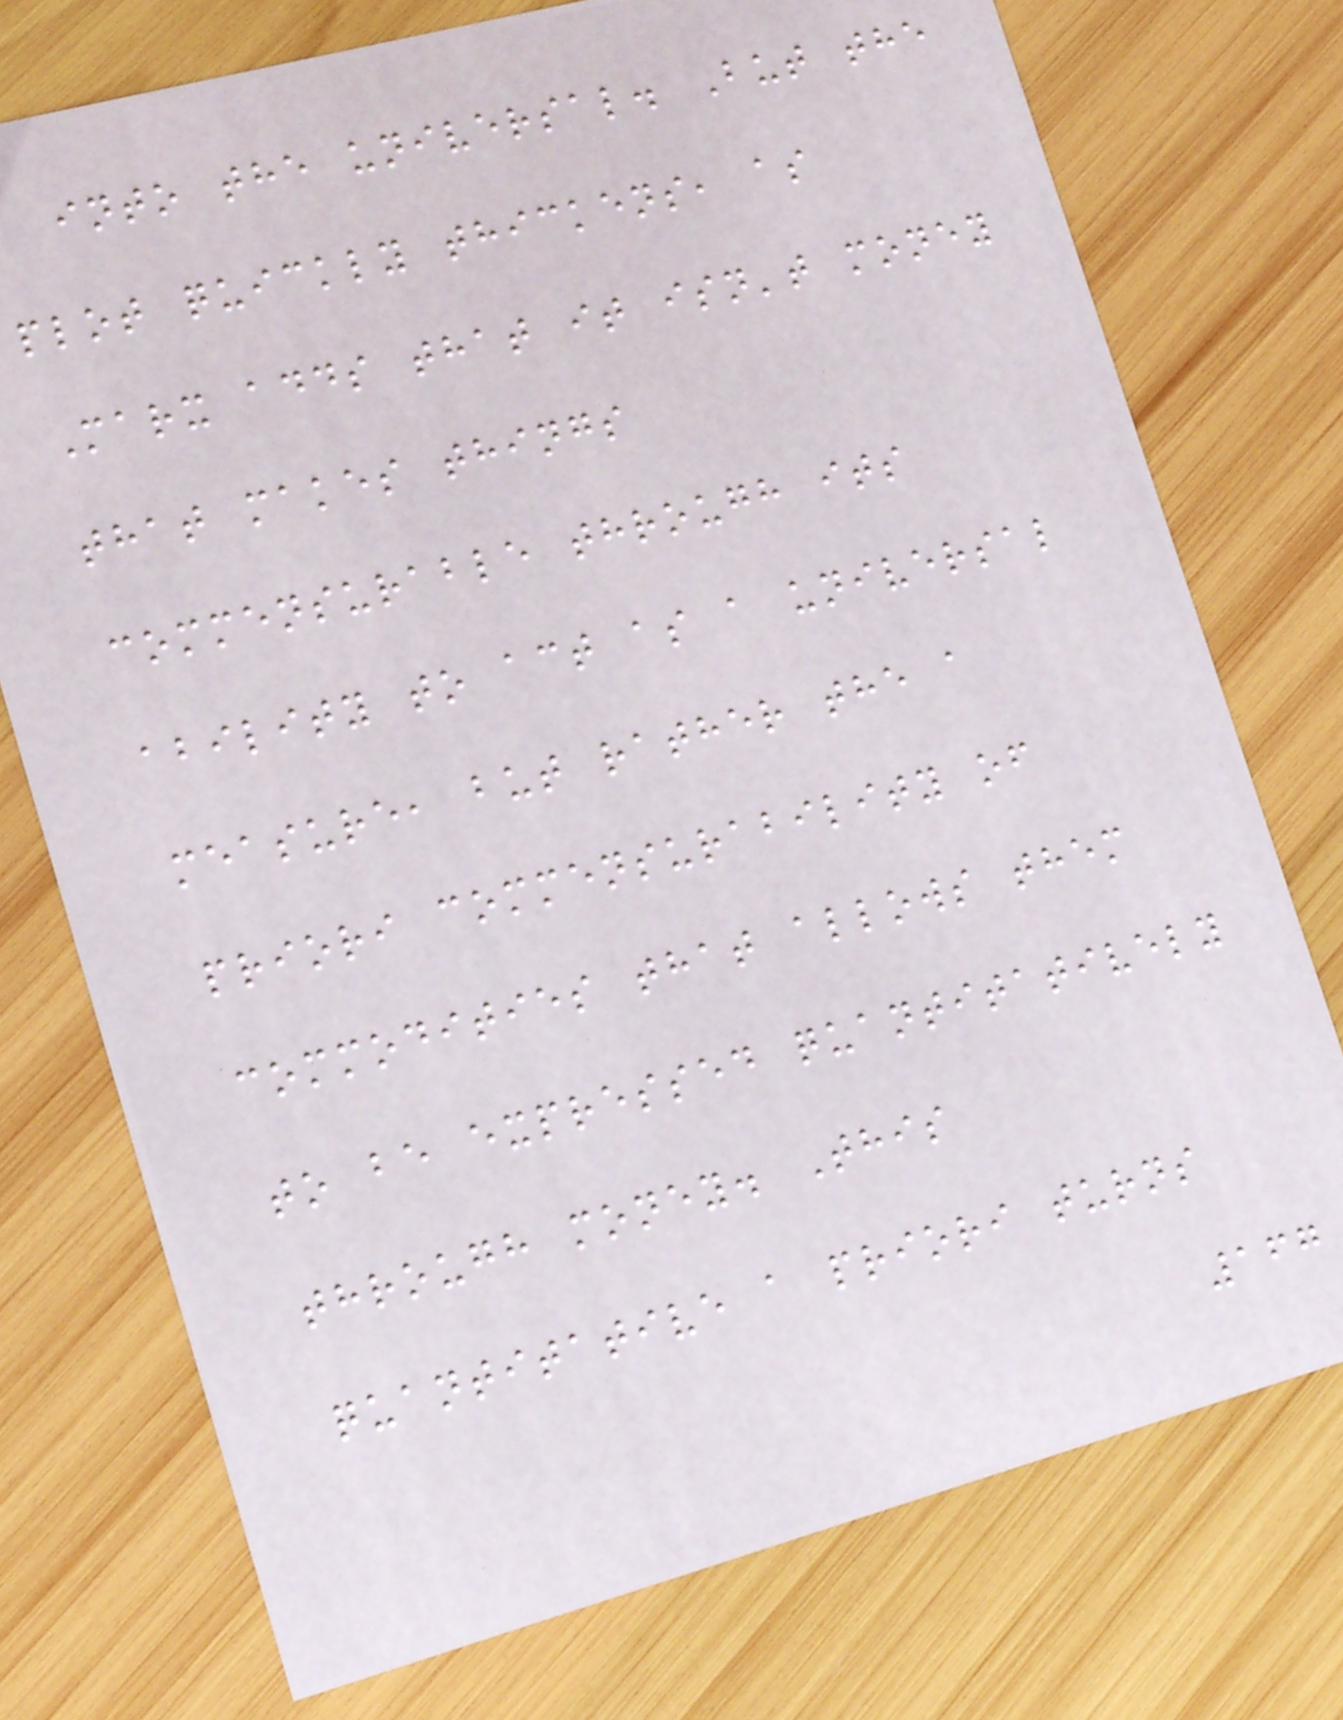into the universal. But the
plot quickly thickens, as
Marx adds that it isn't money
that makes things
commensurable through its
ability to act as a universal
measure, but rather the a
priori commensurability of
commodities that allows them
to be expressed quantitatively
through money. This
quantitative a priori turns
167
